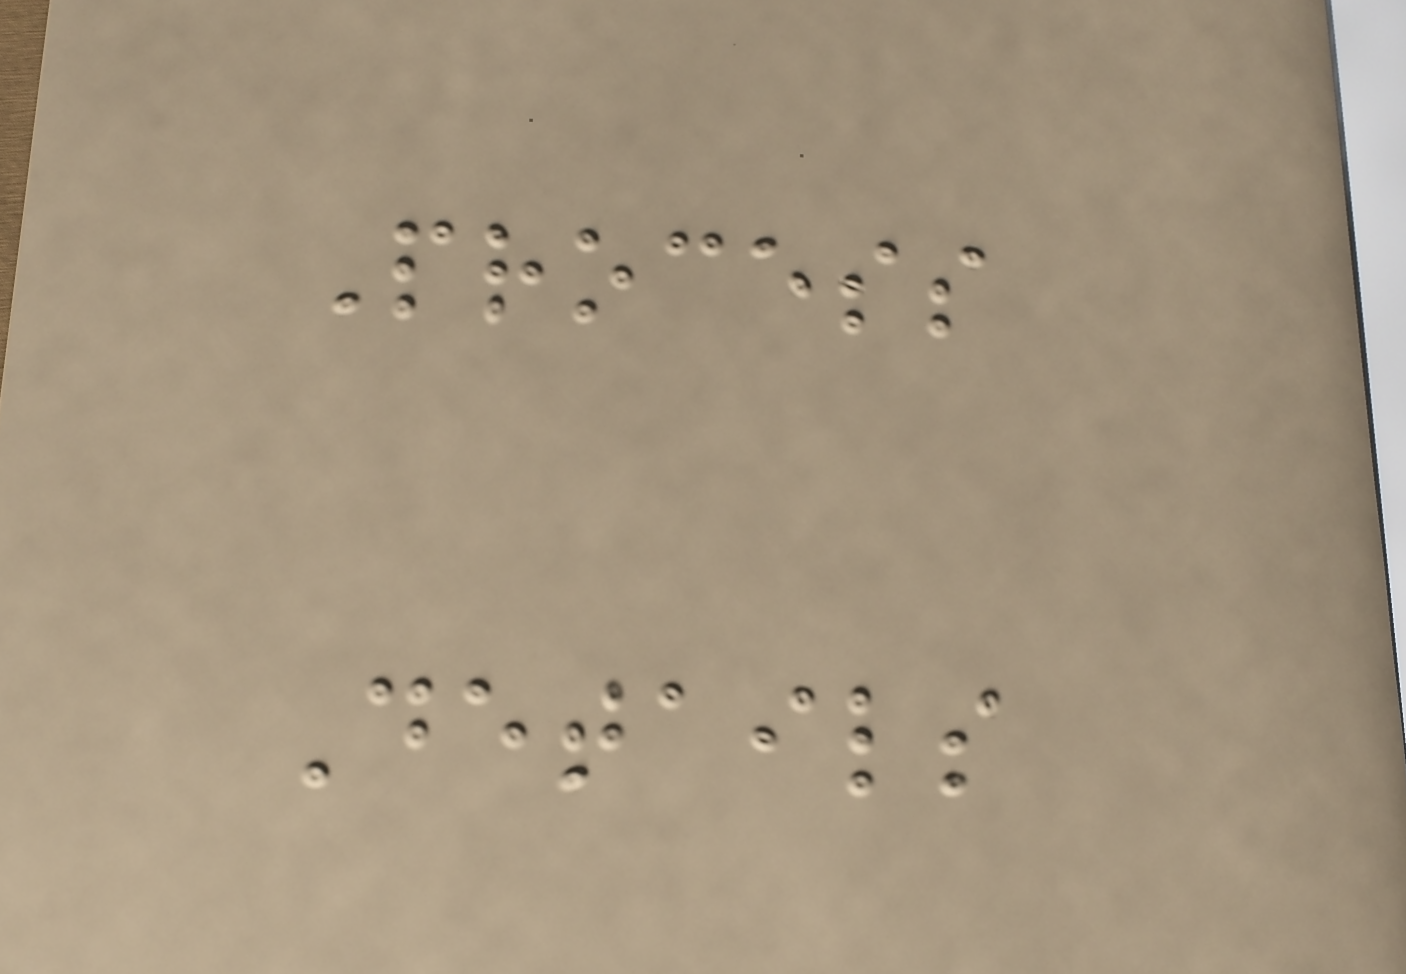Process
Details
